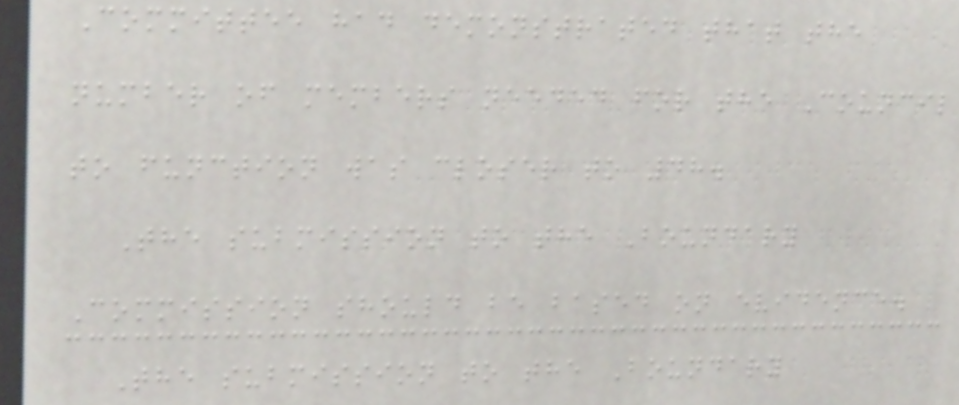Committee had demonstrated that the
number of members needed for the Council
to function was closer to 48.
The submission to the Boundary
Commission should be based on evidence.
The submission to the Boundary
